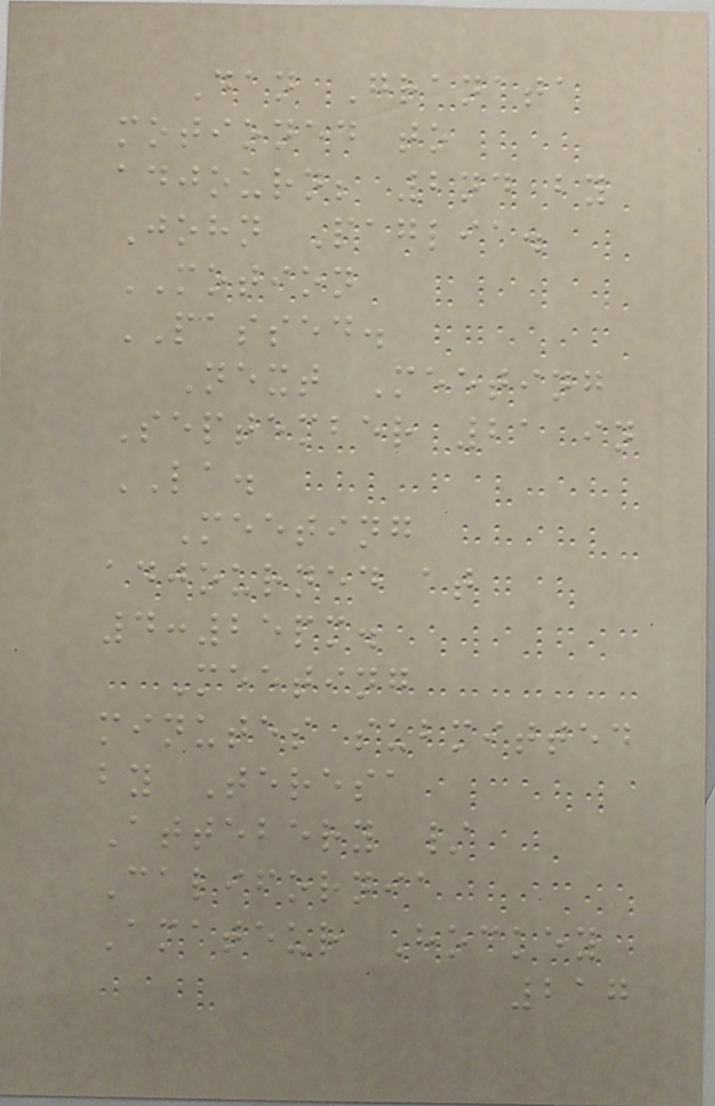Dan Granata
motioned to
adjourn; 2nd by
John Paglia.
MOTION
PASSED.
Next Meeting
September 21 in
LA.
Meeting
adjourned at
4:25pm.
Meeting
minutes submitted
by Teresa
Attebery /
California
Amateur Hockey
217
